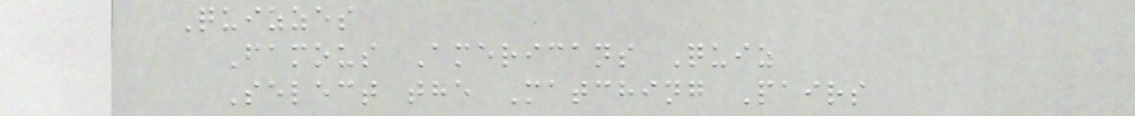Quizzes
Famous Americans Quiz
Select the Matching Pairs
